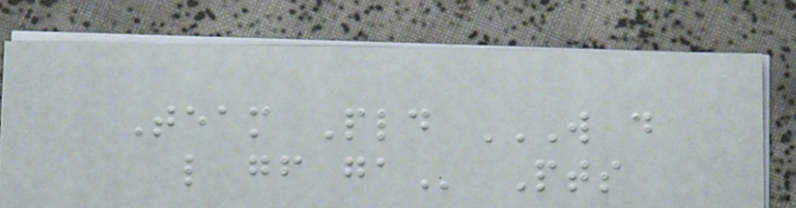Team Pld W D
L GF GA Pts
